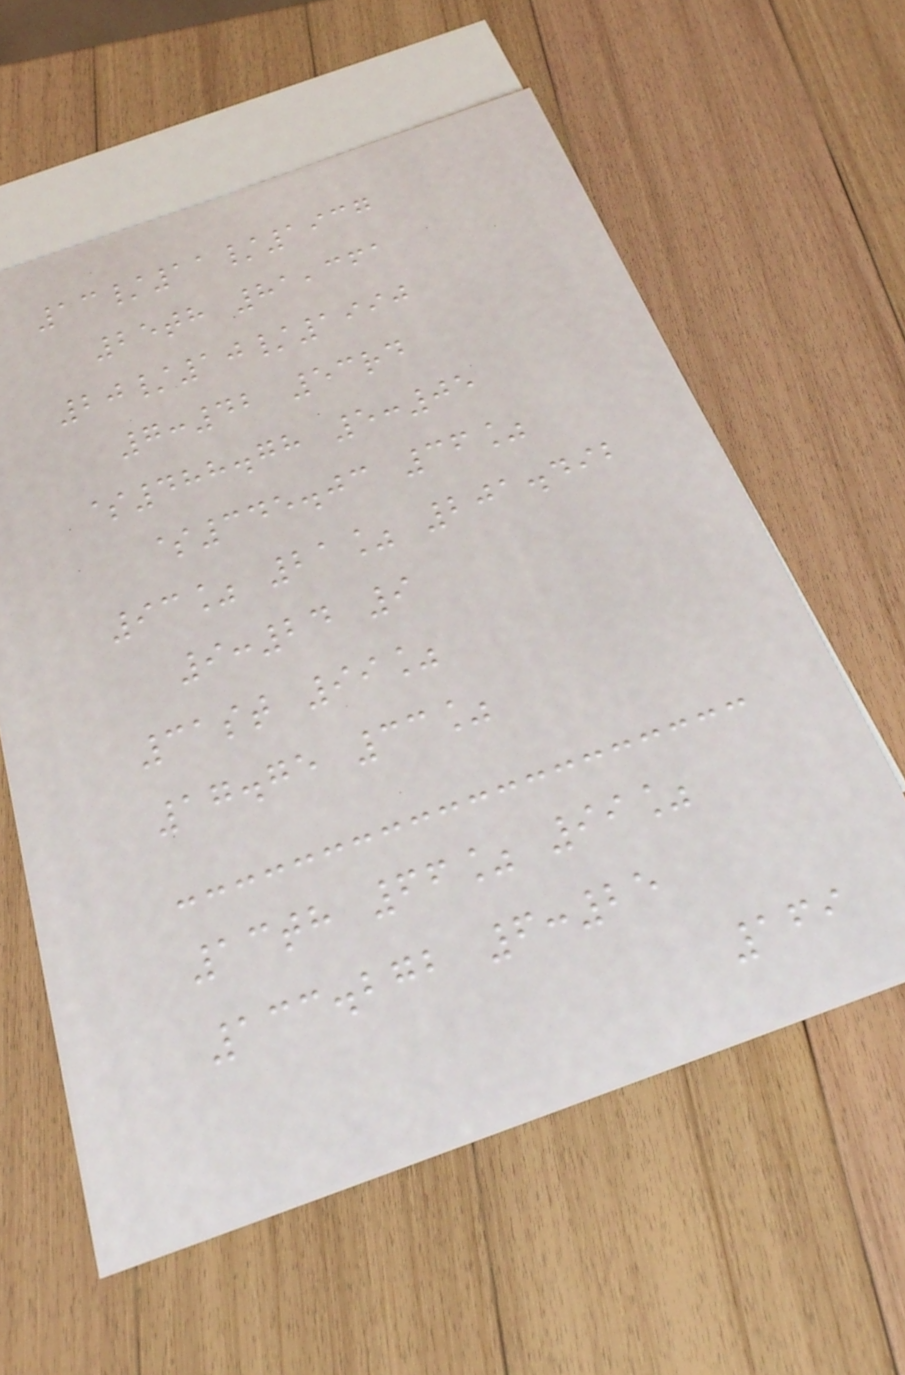13/11/1937
25th 81,361
20/10/1990
7:42 53rd
$488.78 5:05
$345.03 36%
93% 21% 201.492
9:24 9
31st 99%
17.75 33%
13th 66% 99%
133.272 6:25
169
